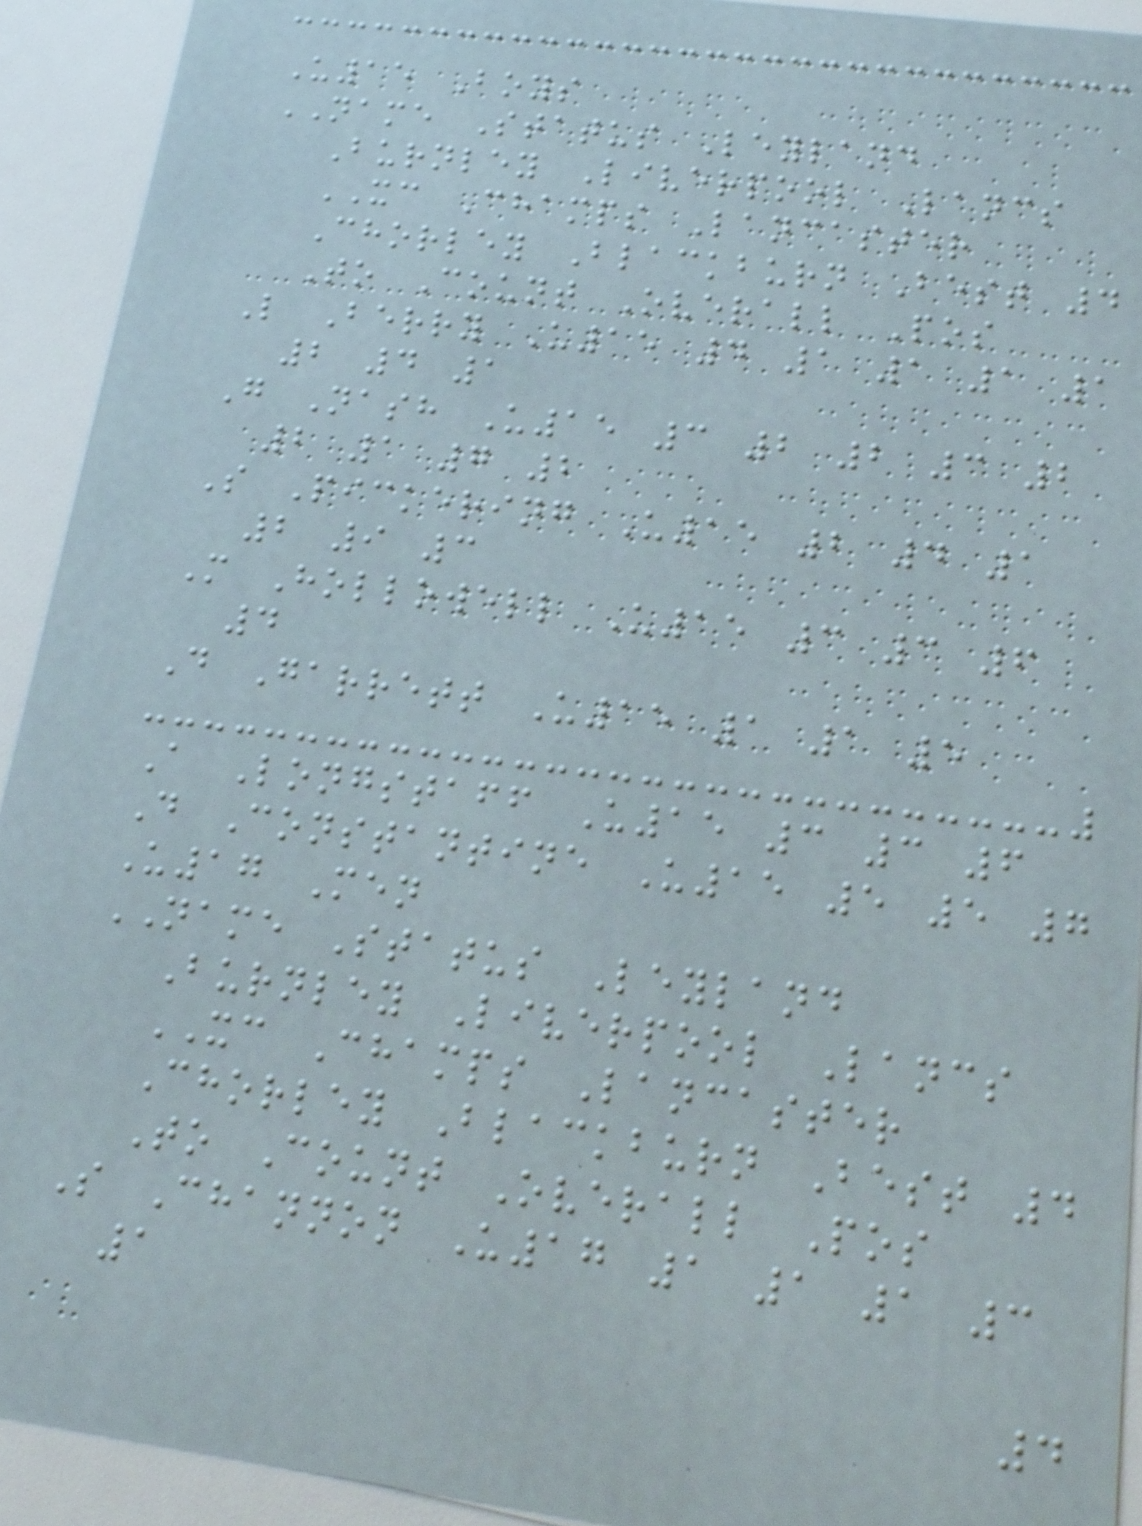U15 Boys
NAME Status Leyland
Burnley Liverpool Lancs
XC Champs Lancaster
Chorley Blackburn Best 4
To Count Overall Pos
L Berry U15 4 1 1 1 1
2 4 1
G Nash U15 3 2 2 3 2
2 1 7 2
S Pickering U15 2 4 1
2 9 3
M Hollowell U15 3 3 6
4
D Garrett U15 1 1 5
A Longstaff U15 3 3 6
D Constantine U15 5 5 7
U17 Men
NAME Status Leyland
Burnley Liverpool Lancs
XC Champs Lancaster
Chorley Blackburn Best 4
To Count Overall Pos
S Channon U17 1 1 1 3
1
4
